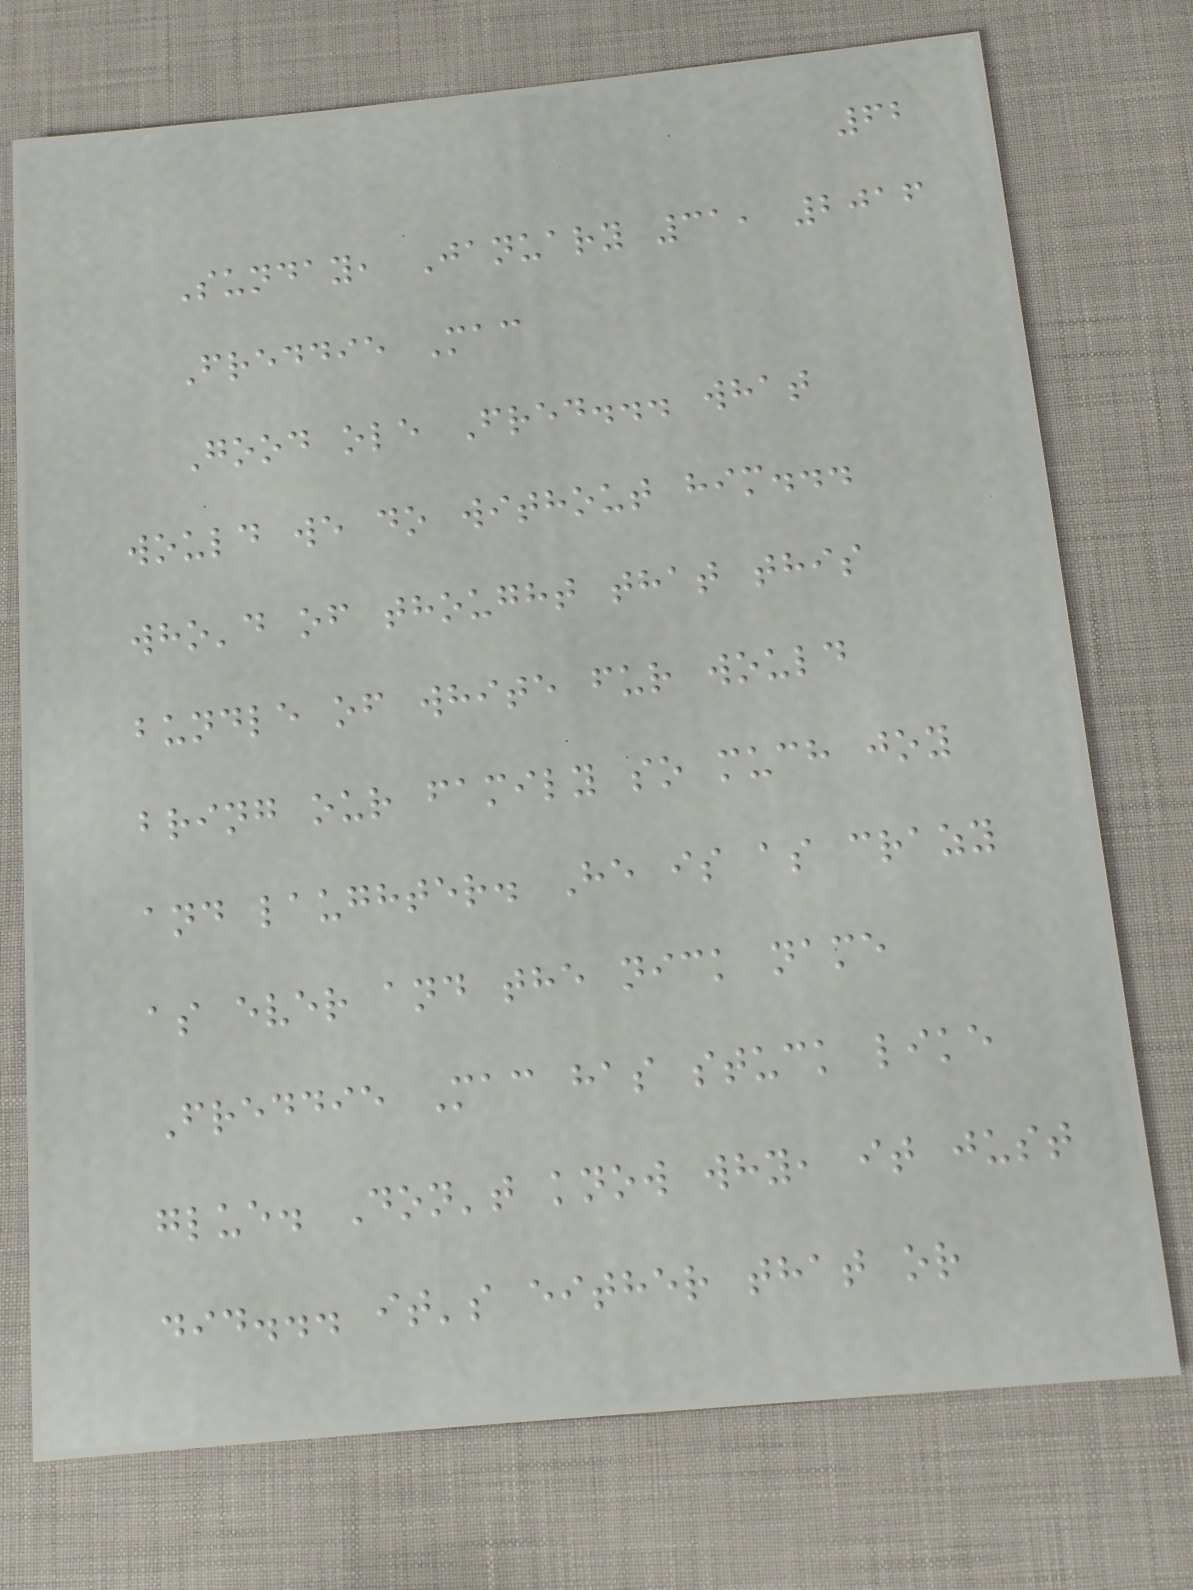62
Sunday, January 31, 2016
Freddie Mac
Good ole Fred... what
would we do without him...
who'd of thought that this
bundle of white fur would
bring our family so much joy
and laughter. He is as crazy
as ever and the nick name
Freddie Mac has stuck like
glue. Don't know why, it just
did... it's either that or
